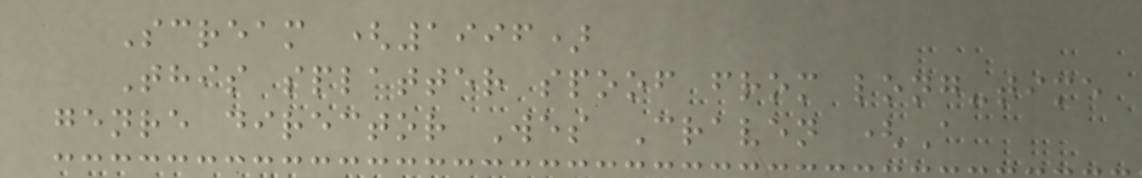Scream (1996)
This splatter spoof from long-time
genre director Wes Craven (A
